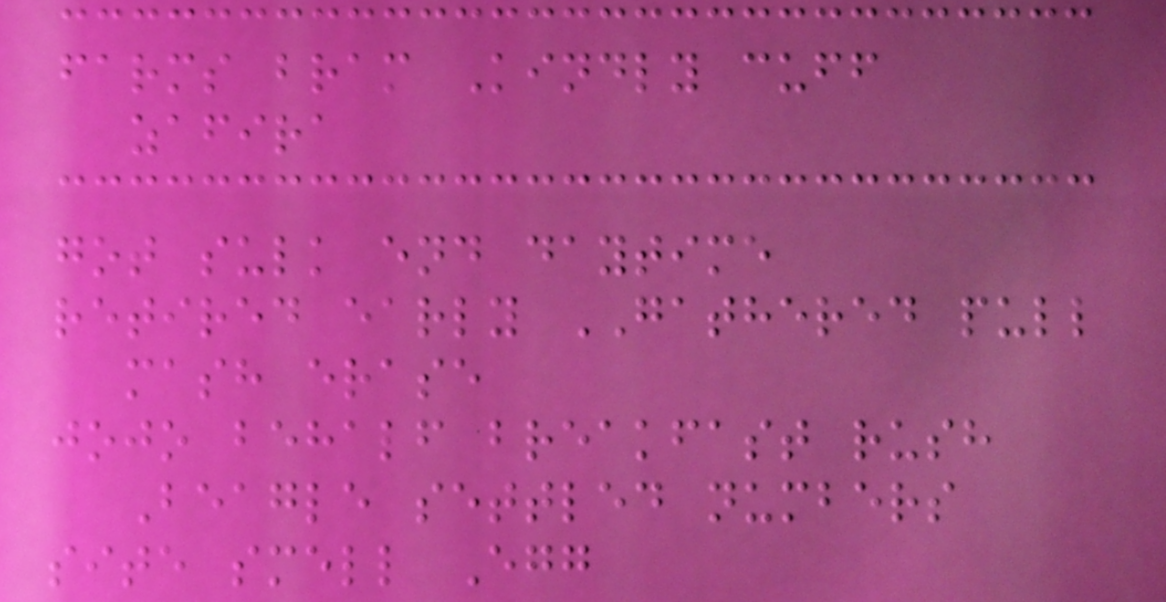farms bram Kindly cuff
zafira
got sulk end daytime
retired early GATHERED pull
mash erase
jojo behalf breakfast rush
Beagle settled numbers
site smell Egg
